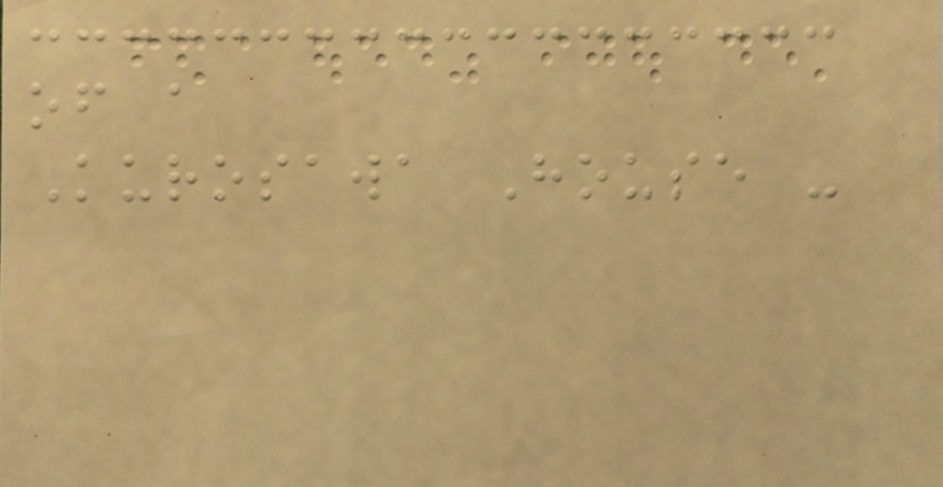of a
Kurosawa House -
